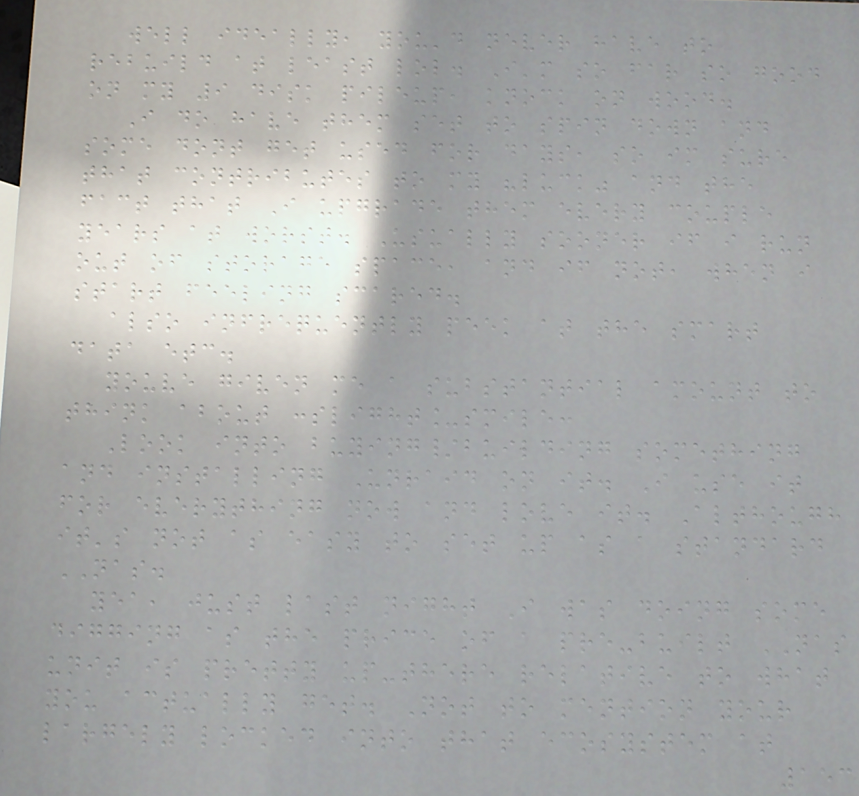well ideally, you'd never have to
rebuild at least lol. I'm so far so good
on my 9 disk pileup, knock on wood.
I do have them set to spin down and
some dont get used for days, so im sure
that contributes to my "luck" and the
fact that I upgrade them every couple
years at worst. Usually sooner if i run
out of storage space, and if not, when i
start feeling scared.
also infrequently peek at the smart
data etc.
youve given me a substantial amount to
think about :slight_smile:
Look into buying/building something
and installing Unraid on it. I use it
for everything now and love it. Although
it's not as easy to set up as a standard
NAS.
yea, just last night I was doing some
digging as the price of a pre-built NAS
unit is pretty up-there relative to what
you actually get. Not to mention your
largely locked into that ecosystem at
153
